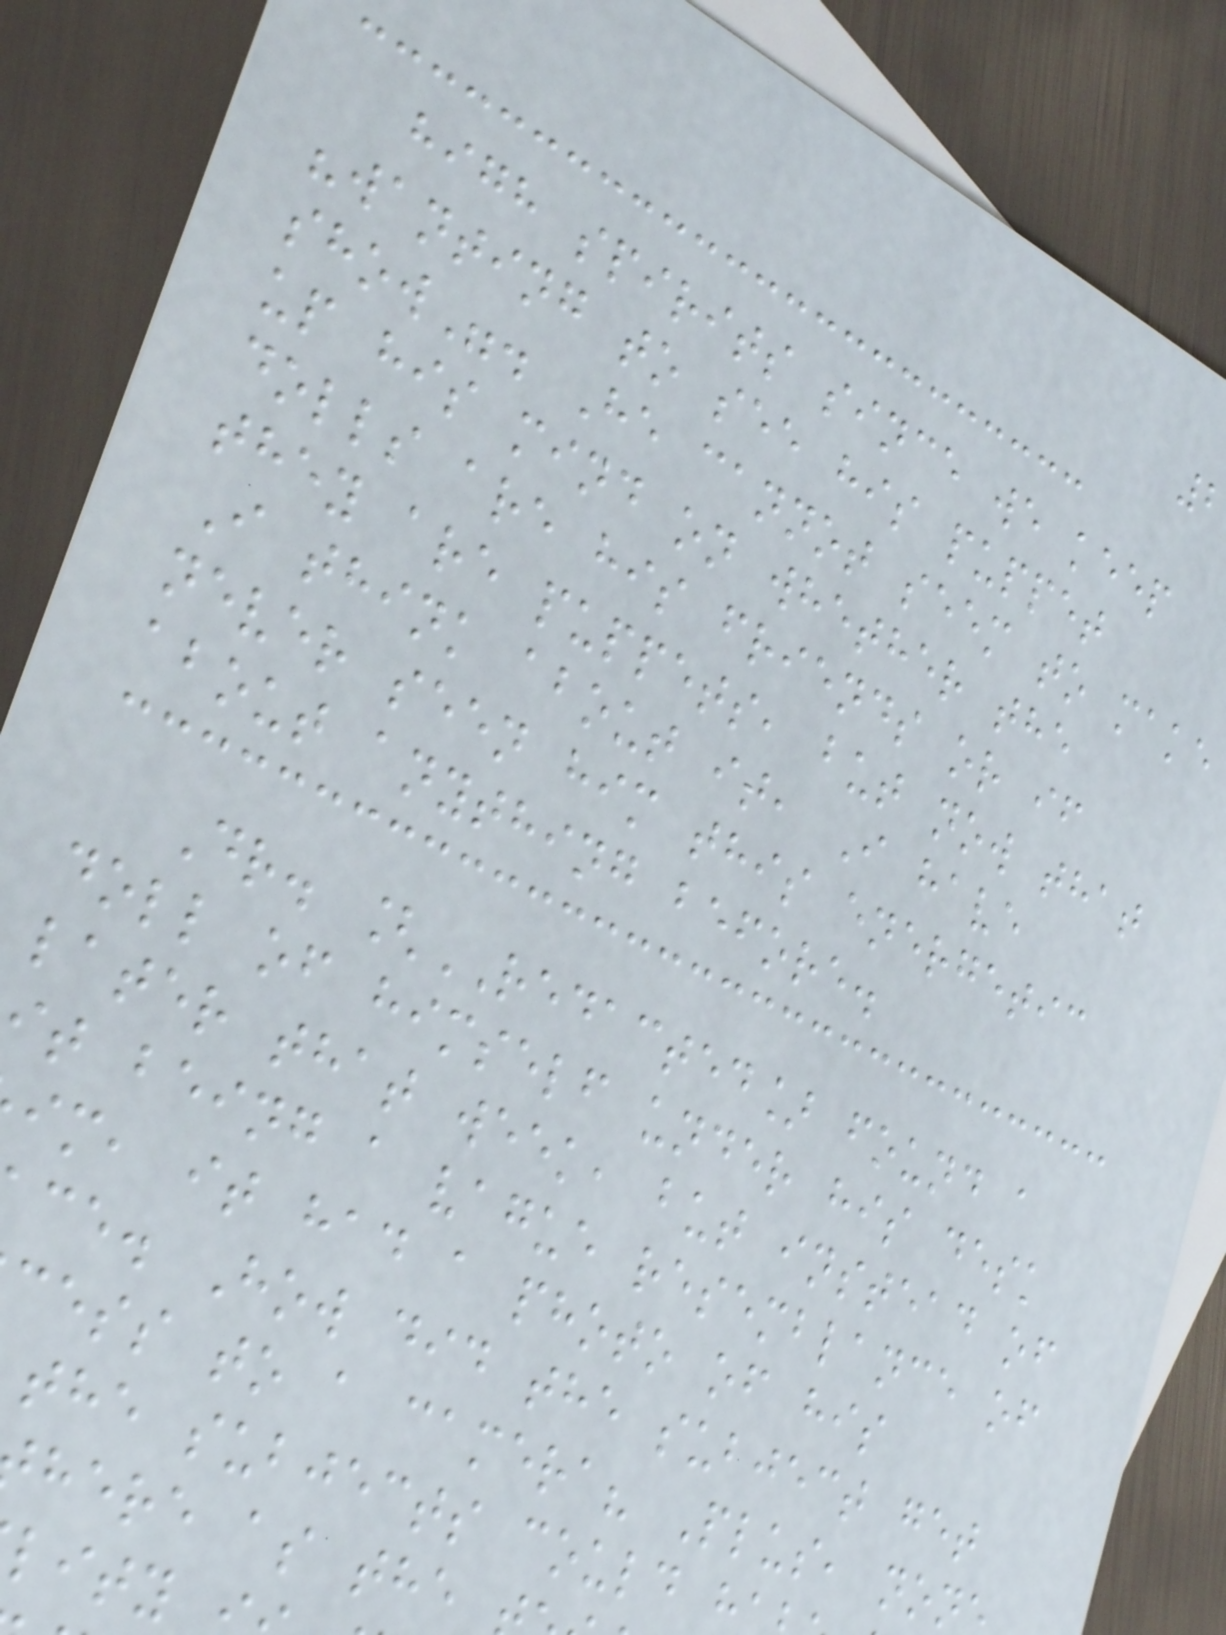high spirits since we keep
"wanting to see his puppet
show". He cannot seem to make
up his mind on whether the
dolls are his friends or if
they are puppets, but now that
I think about it, I have
never seen him this energetic
about anything before.
Dr. [REDACTED] found a
doll of himself under his desk
later that week, but instead of
it being a vague resemblance of
im, it had a photo of his
ce. How did the subject get
cess to a camera? Plus, non
the subjects could h
here as the
